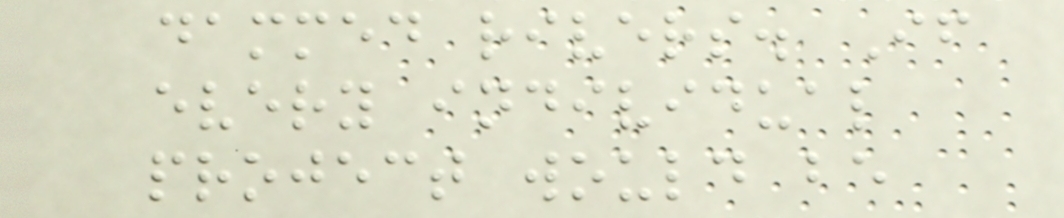dammed rivers. If
every individual
project would be
